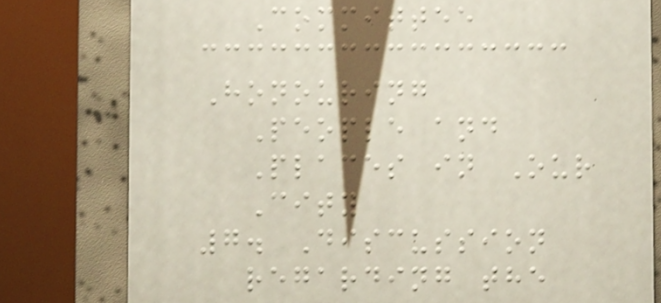Committee
Honouring
People and
Places in Our
City
7. Discussion
regarding the
